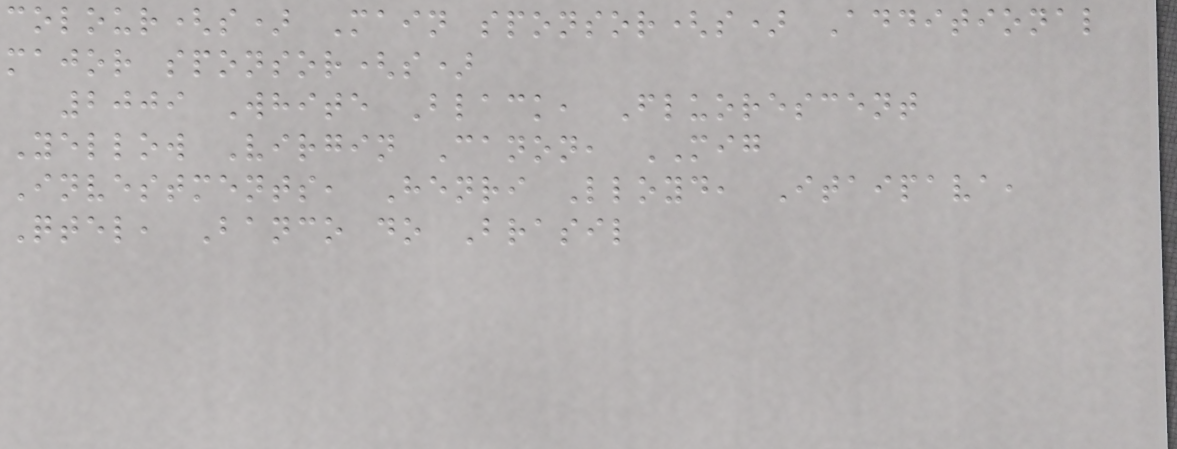colour(s) Main sponsor(s) Additional
major sponsor(s)
2009 White Black, Fluorescent
Yellow Virgin Canon, MIG
Investments, Henri Lloyd, Itaipava,
Qtel, Banco do Brasil
